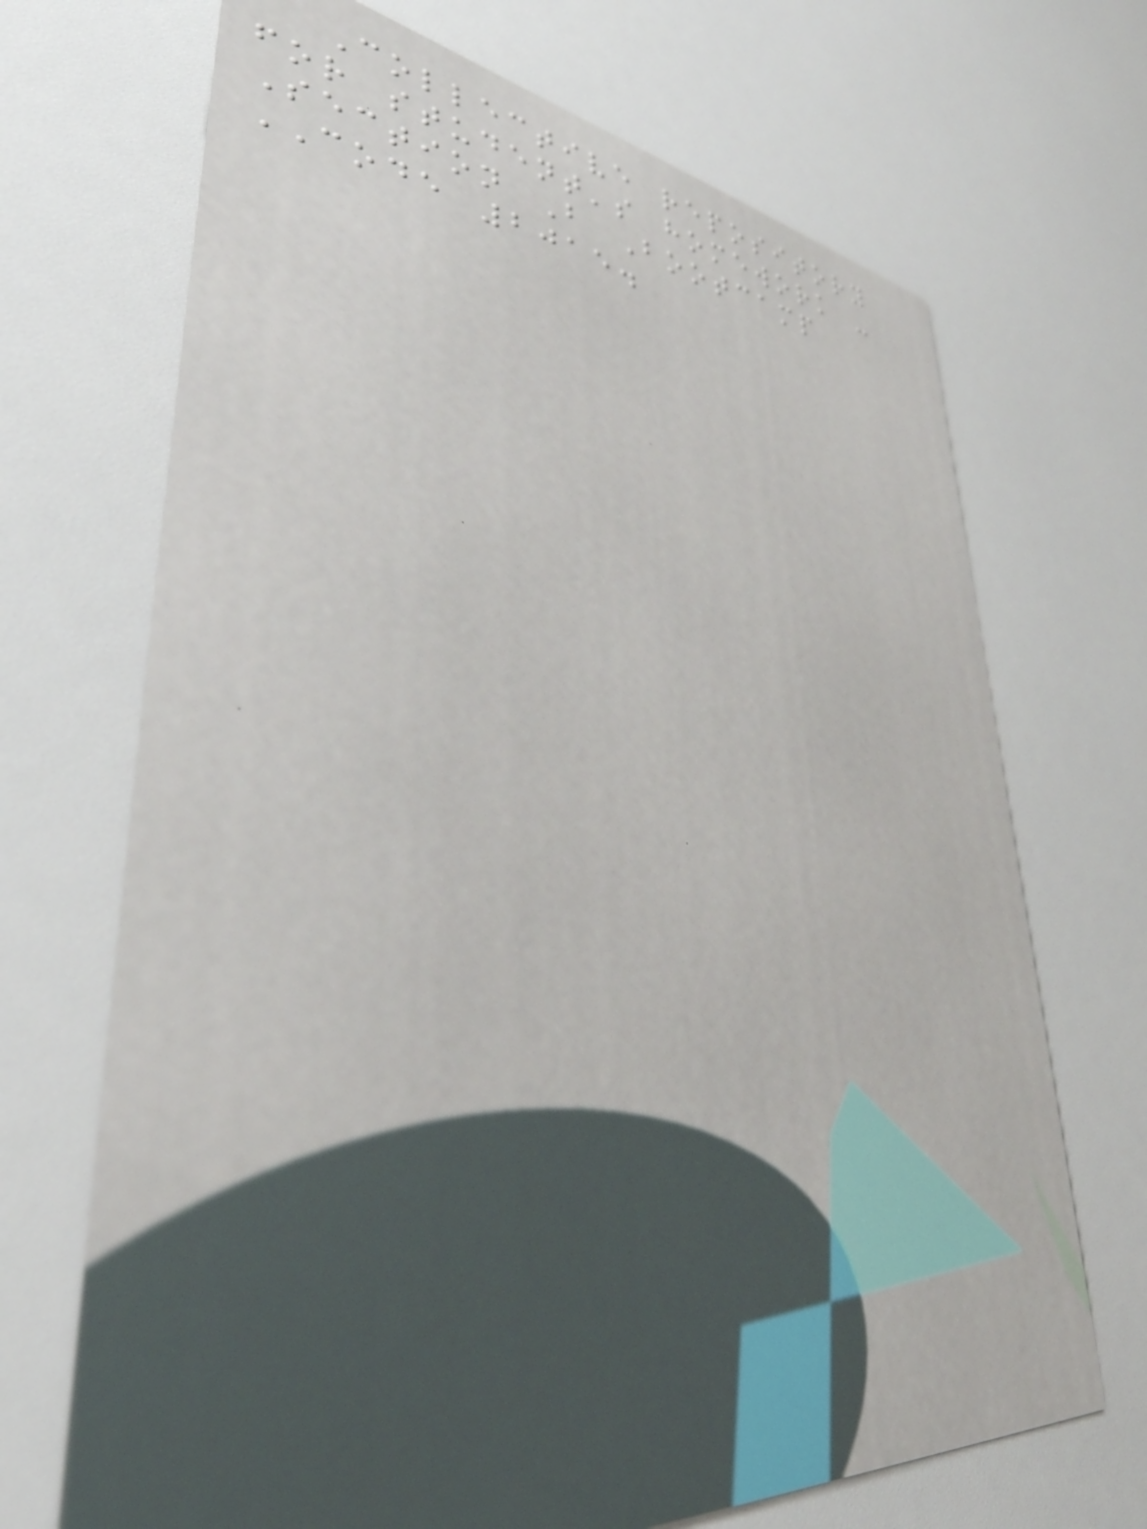Collective repository
for student's homework -
Section B Bootcamp
CODE 2015.
